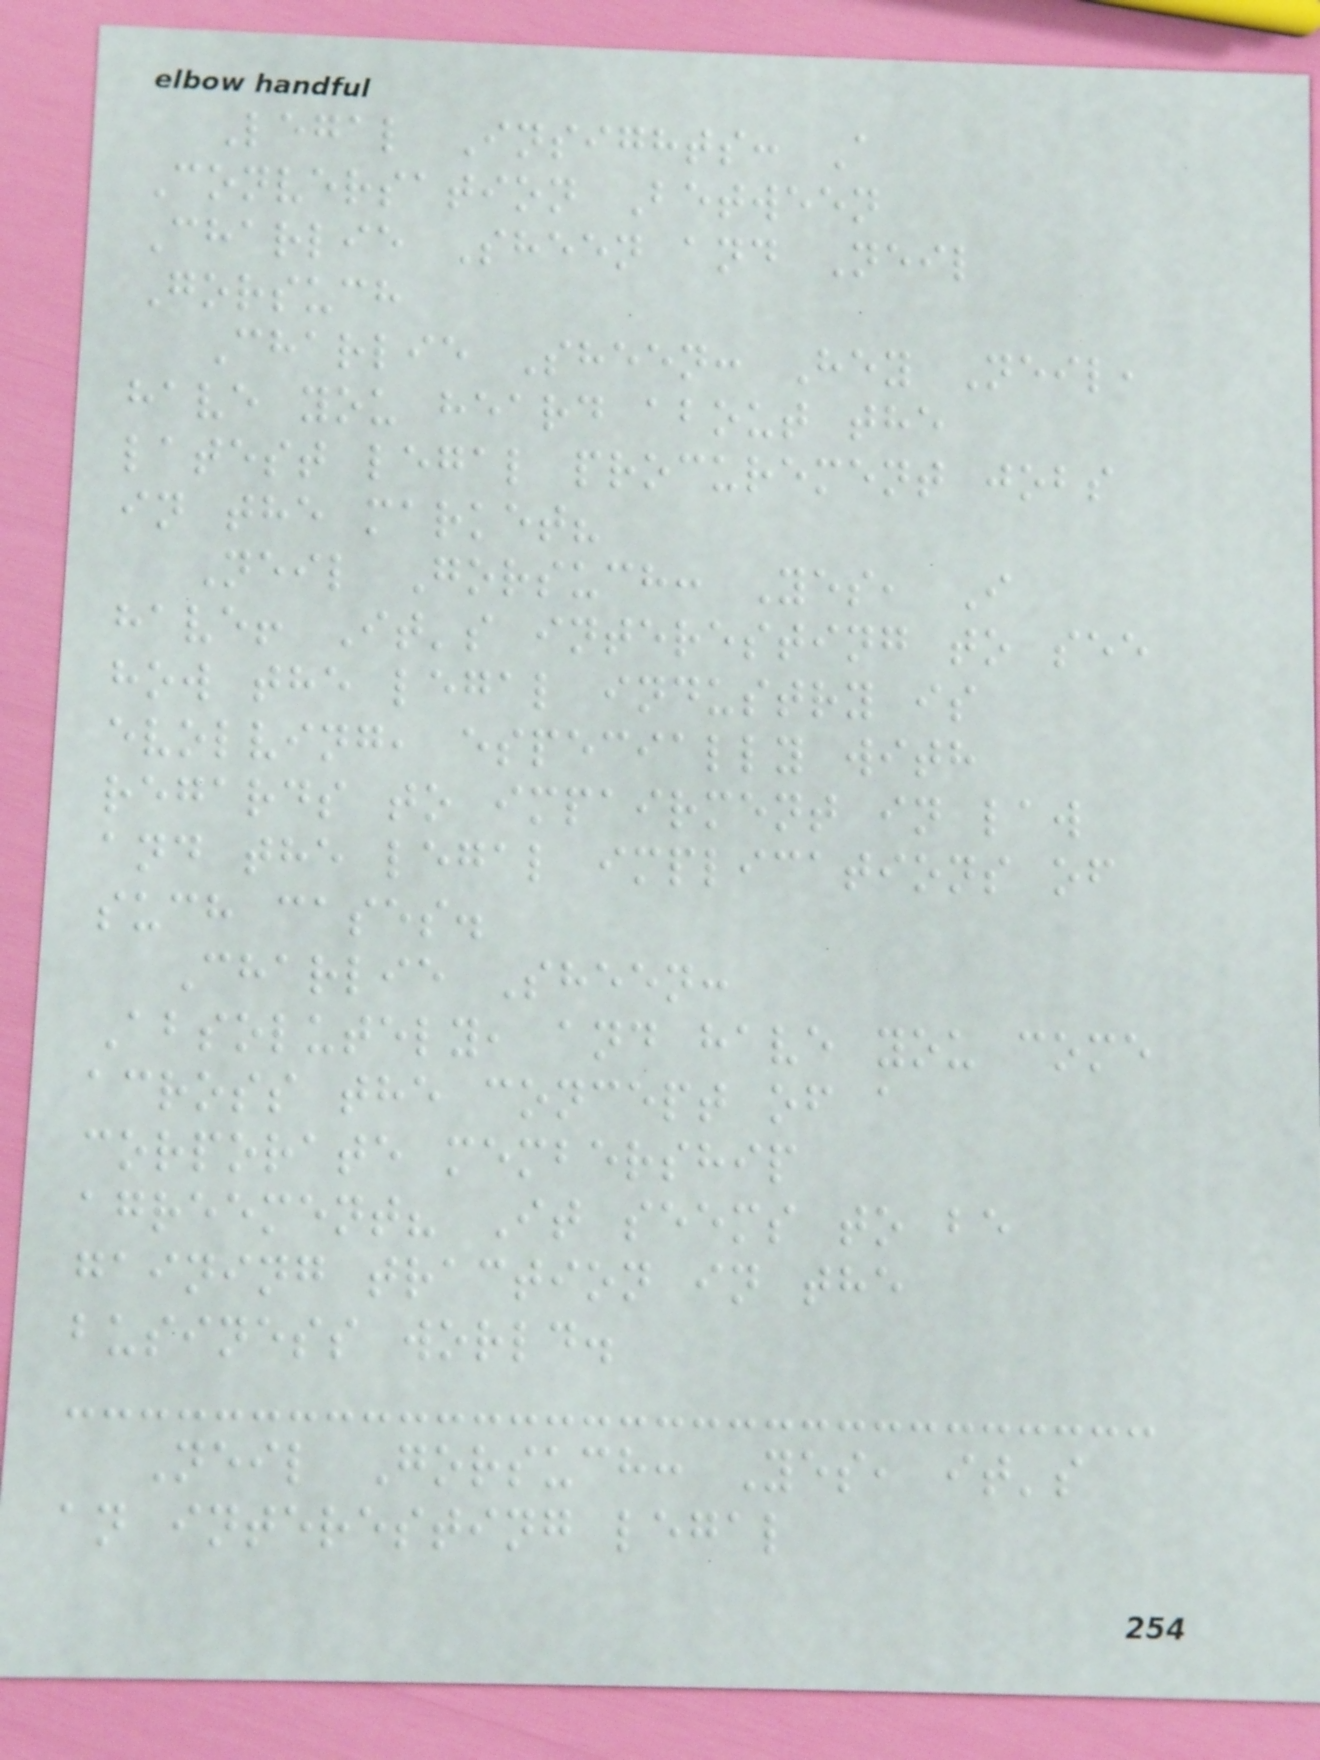Legal Insights: A
Conversation Between
Charlie Sheen and Neil
Gorsuch
Charlie Sheen: Hey Neil,
have you heard about the
latest legal procurement jobs
in the market?
Neil Gorsuch: Yes, I
have! It's interesting to see
how the legal industry is
evolving, especially with
regards to impairment in law
and the legal implications of
such cases.
Charlie Sheen:
Absolutely, and have you come
across the concept of a
corporate membership
agreement? It seems to be
gaining traction in the
business world.
Neil Gorsuch: Yes, it's
an interesting legal
